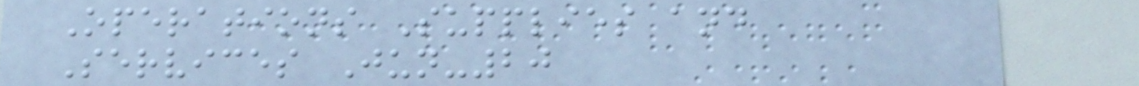Operations Supplies and
Services Jun-20
